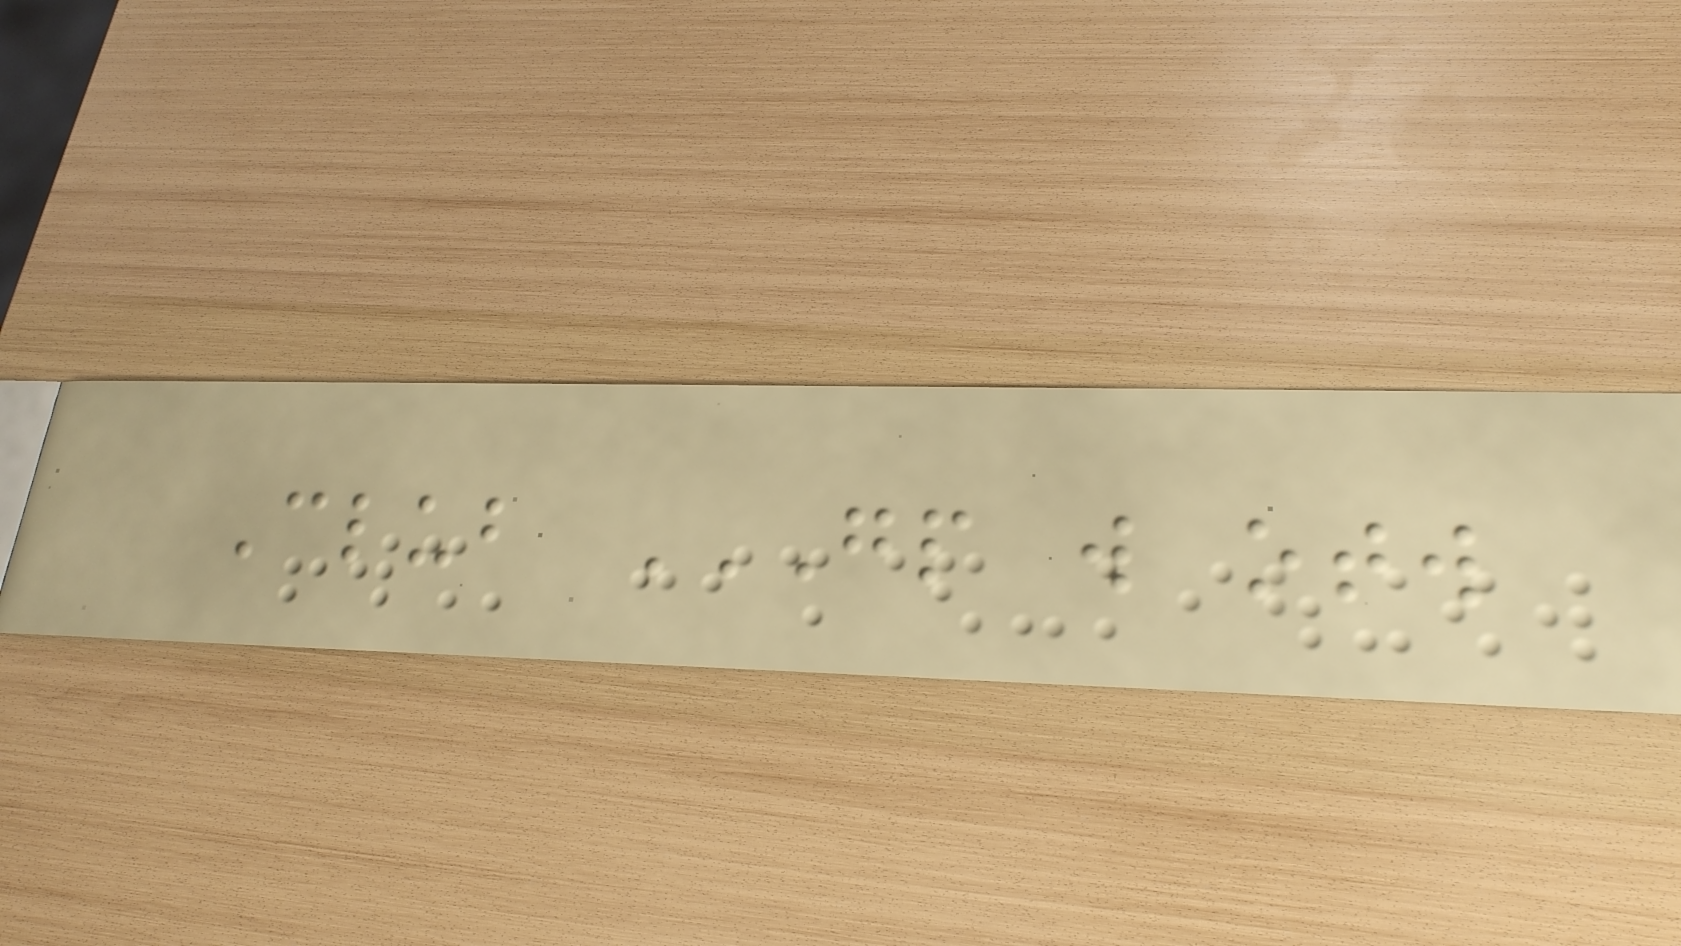Club GP W OTW
